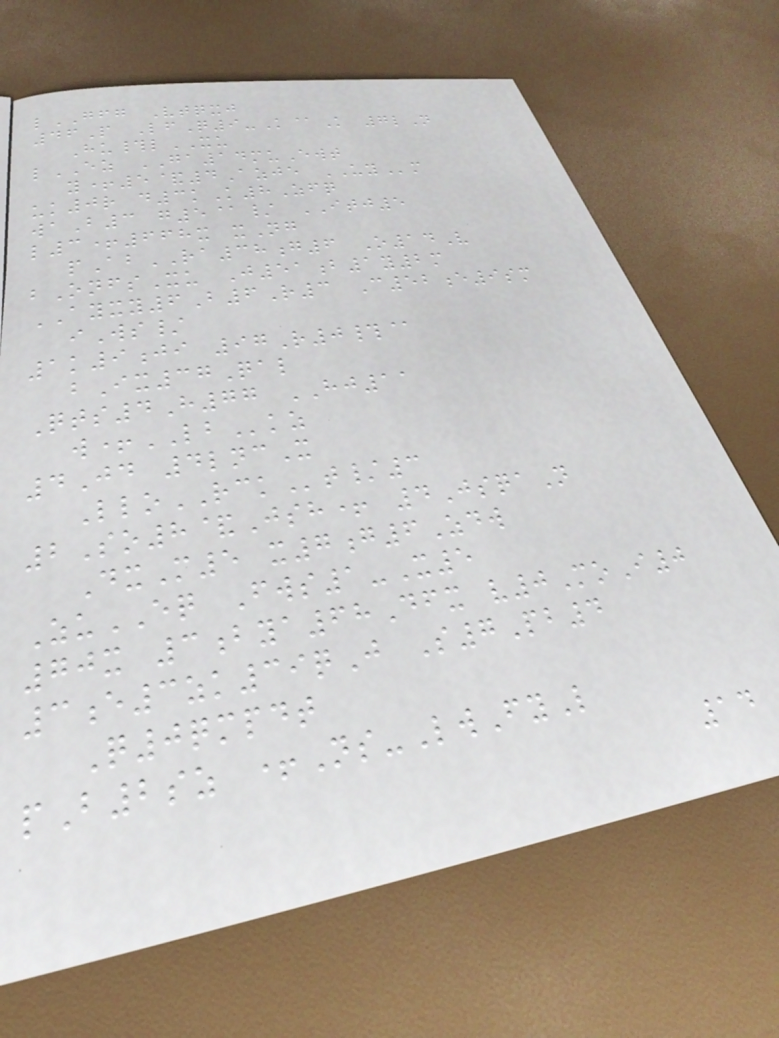lGFG Vtqxj
46P LfQ9-K@K 7lN
Hu#lXU
lEZ GA14muEwt
y+5&4Azje UYm
uk0r d3kK8Zfq
waB3 g5@/ ITJ5
l3+668x xNg
pAbRA38g6 O14V
bOnfsXu J51b1y2m
AYXY6B6R3 C52e9sm
iWs/
1k9ji 97R0#@
bIx37Qal
Qts4H77 HJ11
w+LBkz
4Jd 4lncX
LloRCKt/3
2So8&Jsh+ 4JsqaN
DxM5 x7g6Zdw
ZuEQ Fws1-X5
70x 3bya68Dfx v0MoI0
3e3zk39qJ S7Pb4
Q0qmpdt
pB2sz +Ns-LwFyL
14
